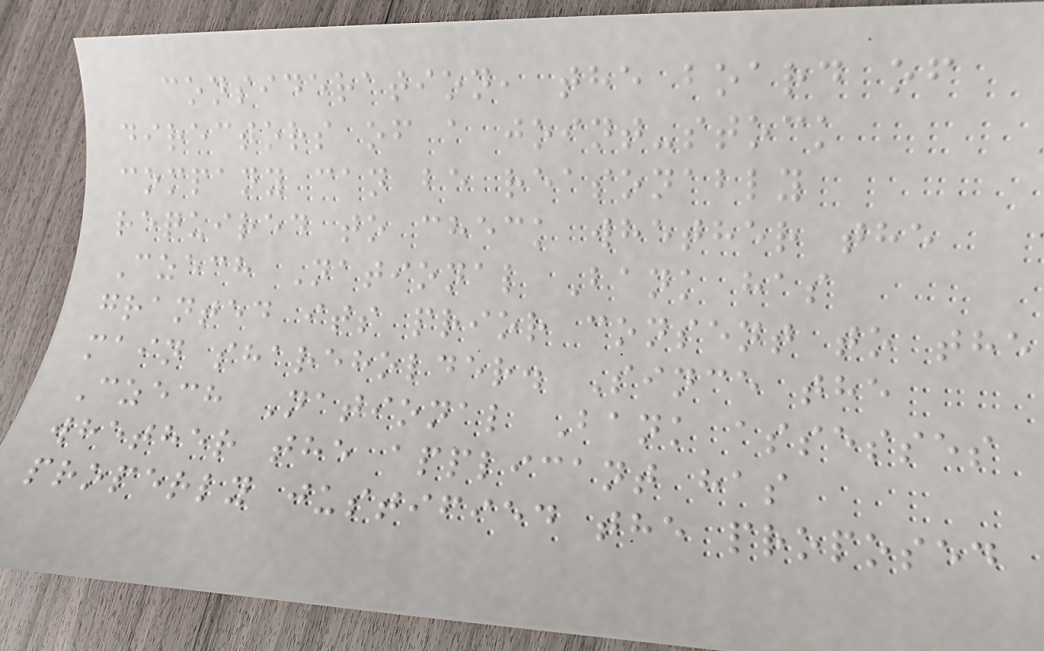consideration, the board of
directors of a joint-stock
company can be reasonably
required to check whether the
Czech National Bank has
granted its prior consent to the
main shareholder. Since the
Czech National Bank assesses
whether the applicant has
properly justified the proposed
